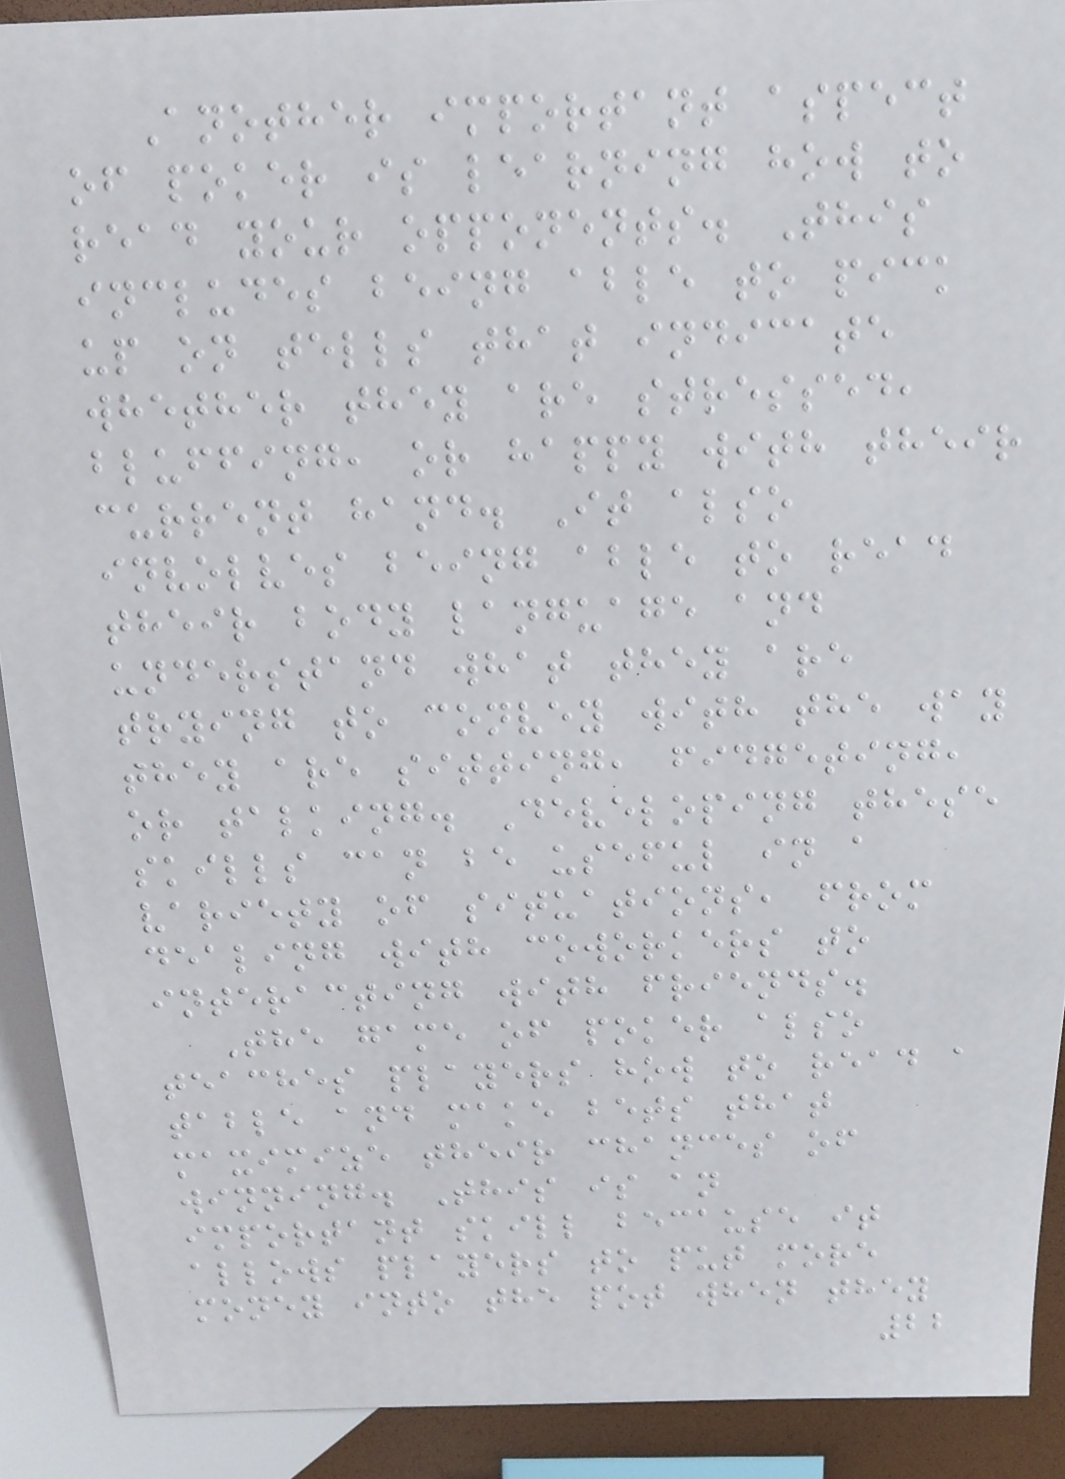Another important aspect
of poker is learning how to
read your opponents. This
includes being able to pick
up on tells that indicate
whether they are stressed,
bluffing, or happy with their
current hand. It also
involves being able to read
their body language and
understand what they are
trying to convey with the way
they are sitting, fidgeting,
or talking. Developing these
skills can be useful in a
variety of situations, from
dealing with coworkers to
interacting with friends.
The game of poker also
teaches players how to read a
table and make bets that
maximize their chances of
winning. This is an
important skill because it
allows players to put more
money into the pot when they
22
